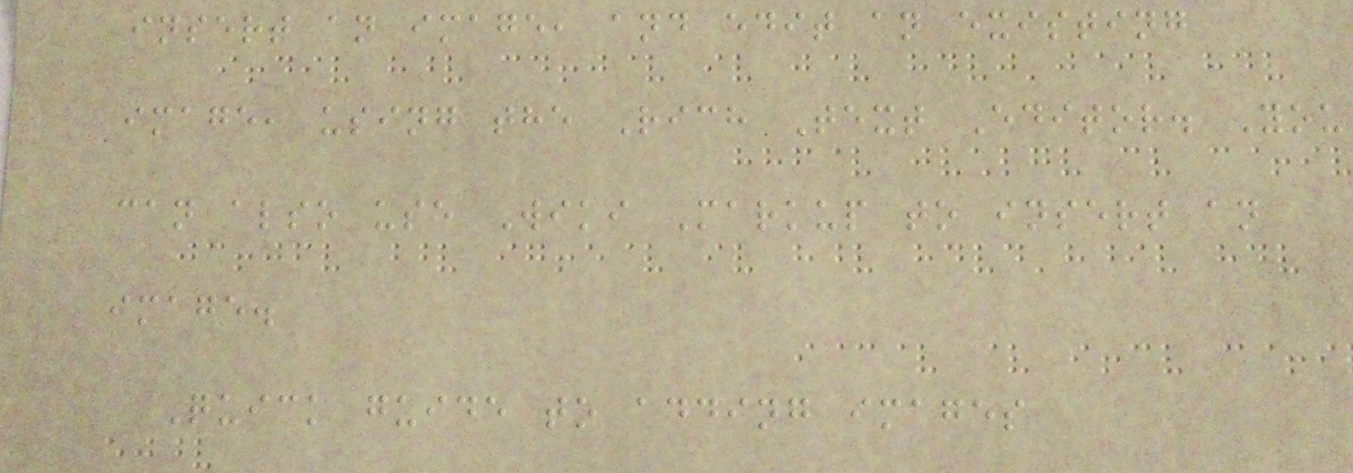insert an image, and edit an existing
image, using the Rich Text Editor. You
can also use Wiki Markup to insert an
image.
Quick guide to adding images
